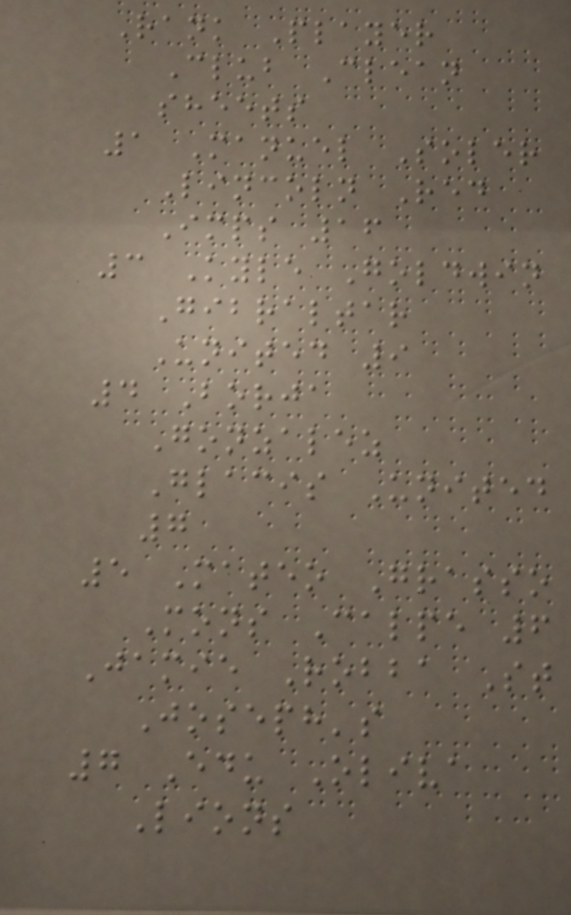Rank Player
Club Clean
sheets
1 Manuel Soler
Lincoln Red
Imps 16
3 Kyle Goldwin
Gibraltar
United 9
4 Borja
Gonzalez
Glacis United
7
5 Mateo Grasso
Mons Calpe 6
Jamie Robba St
Joseph's
7 Edu Oliva
Lions
